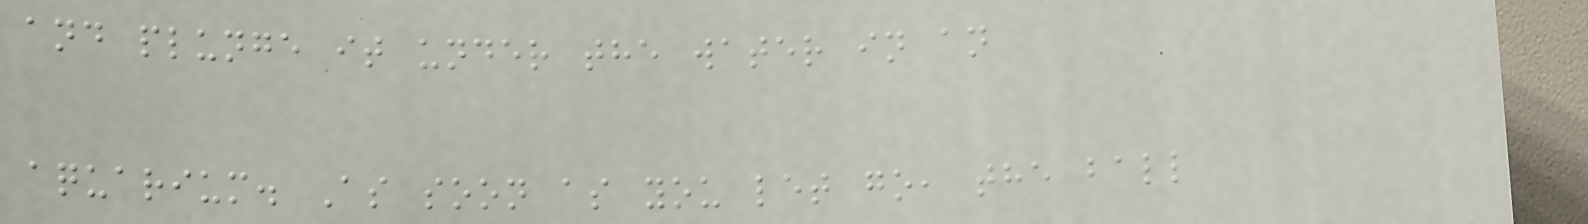and plunge it under the water in an
aquarium. As soon as you let go, the ball
